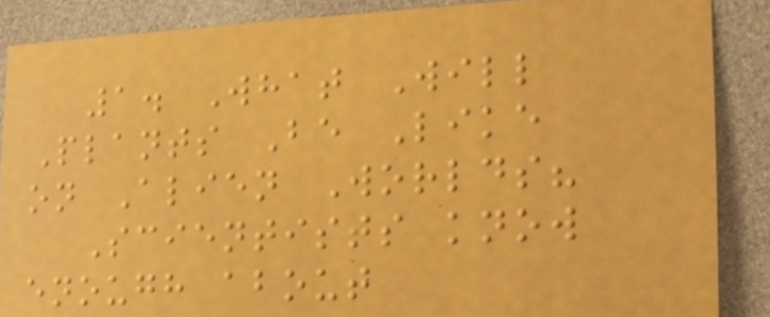1. What Will
Plants Be Like
on Alien Worlds?
Scientists know
enough about
